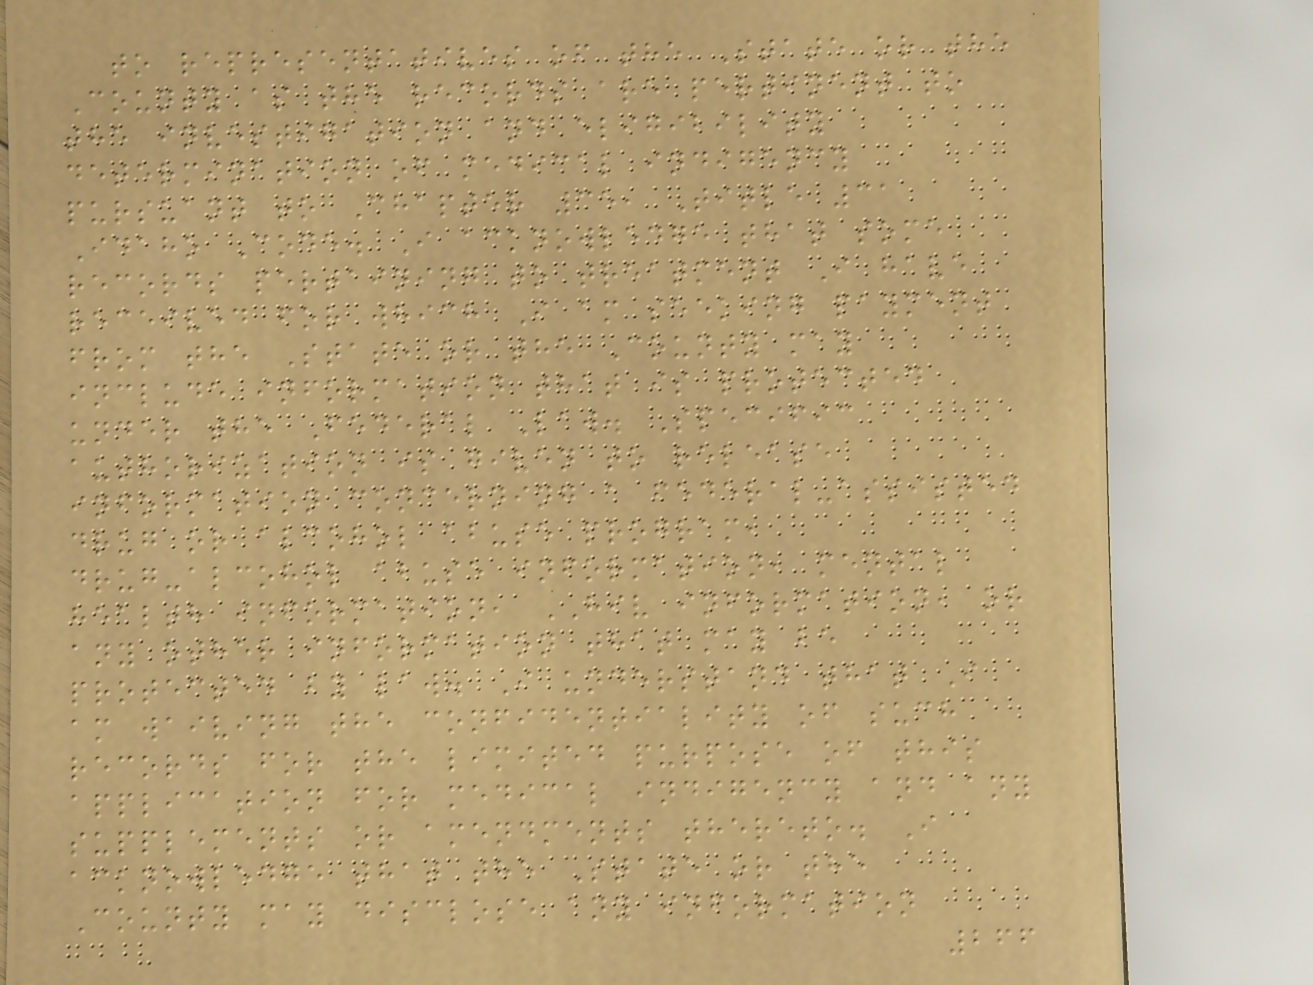to representatives of the State or the
County as the records are pertinent to
the investigation and eligibility
determination of medical indigency
pursuant to Chapter 35, Title 31
Idaho Code. I acknowledge that some
records pertaining to treatment I have
received for which I am seeking payment
from the State or the County may
include information that is protected
under the Federal Law. Specific
authorization is given to release
information concerning a federal-assisted
drug or alcohol abuse program,
drug-alcohol abuse information, mental
health information, HIV information, or
any other information that may be
protected by law. I understand that I
am waiving the confidentiality of such
records for the limited purpose of this
application for medical indigency and any
supplements or amendments thereto. I
acknowledge that the State or the
County may disclose any information
266
